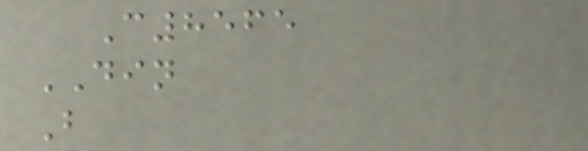C8565
DIN
B
